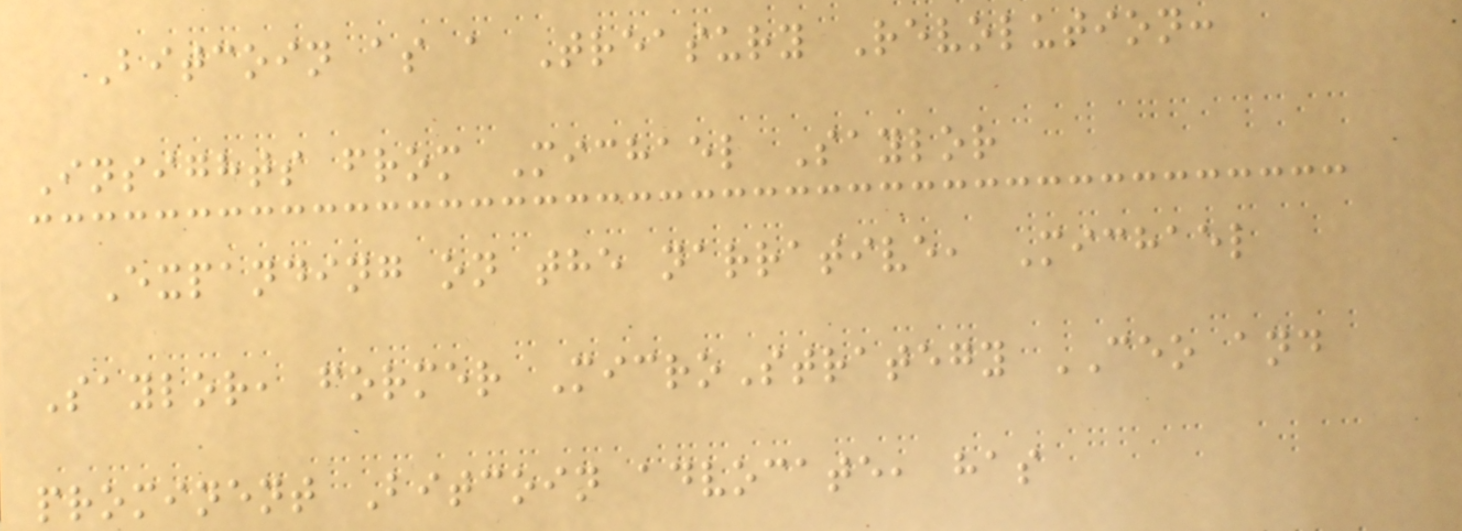Bitcoin as a Treasury Revolution:
Insights from Michael Saylor
Expanding on the narrative, Michael
Saylor, former MicroStrategy CEO and
prominent Bitcoin advocate, has
